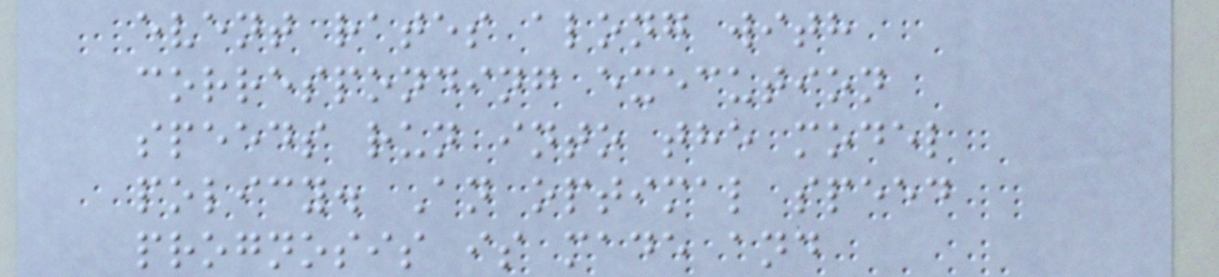event rates along with
corresponding execution
speeds run into the model
policy. An optimal speed
prognosis is made and
